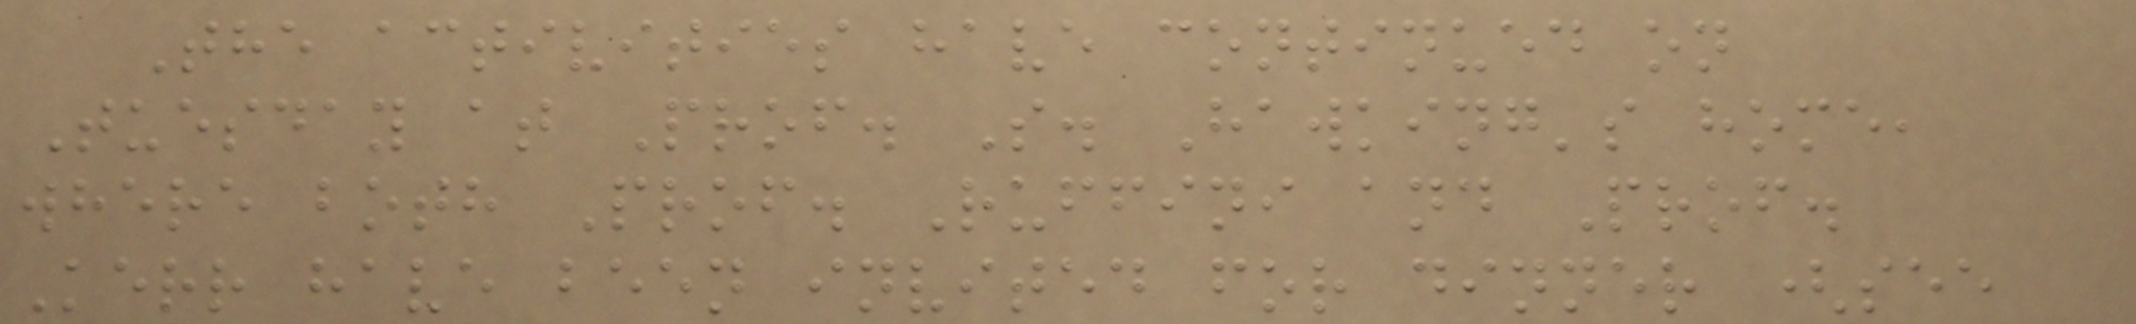The activities have continued on
Tuesday at Prof. S. Hawking's home,
where both Prof. Ruffini and Prof.
Kerr have been invited for dinner (see
